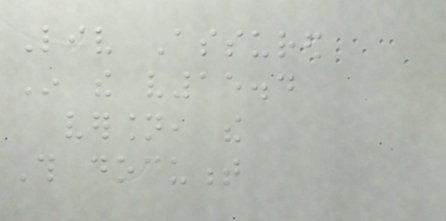Liv Assured
In the v15.4
version, the
This document
